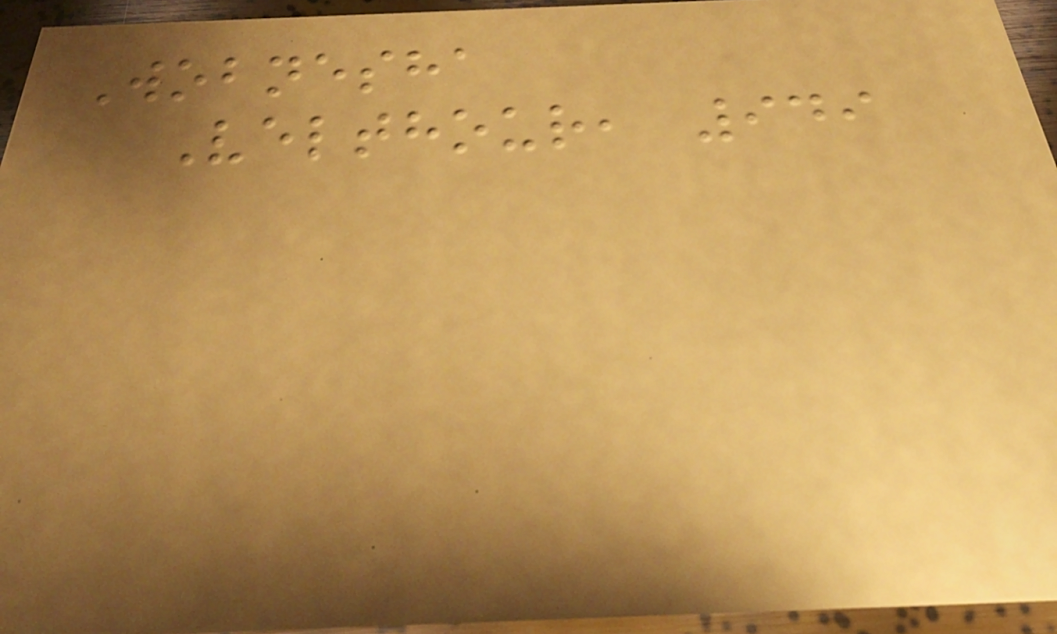Wobnesha
Velthour, 949
